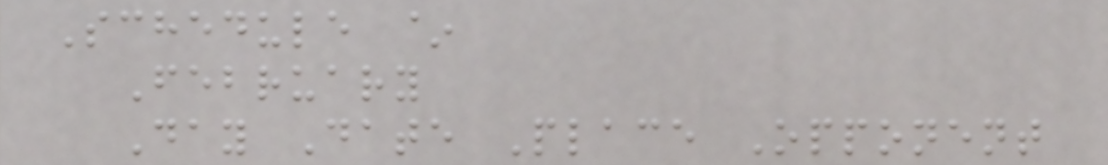Schedule ~
February
Day Date Place Opponent
